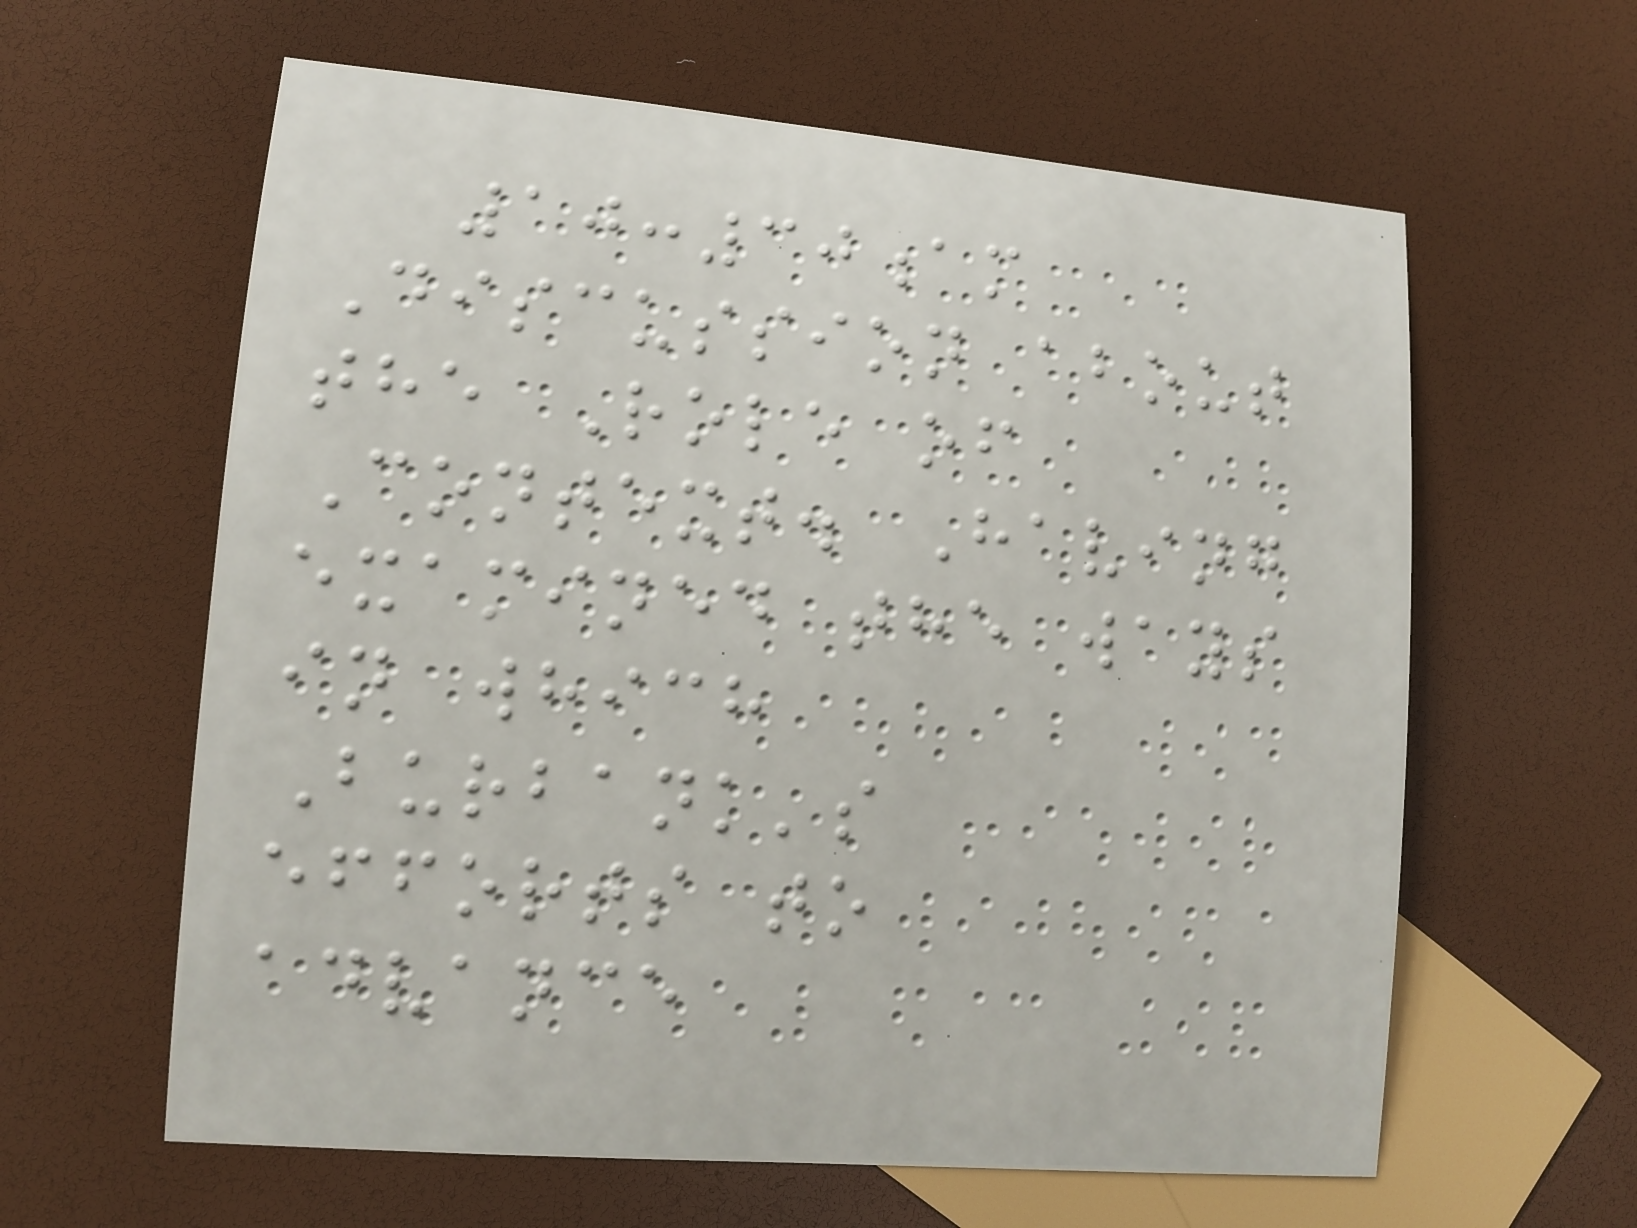10:30am
Discussion about
the Role of
Context. Having
examined the ways
in which
Burbank's
efforts to
advance
